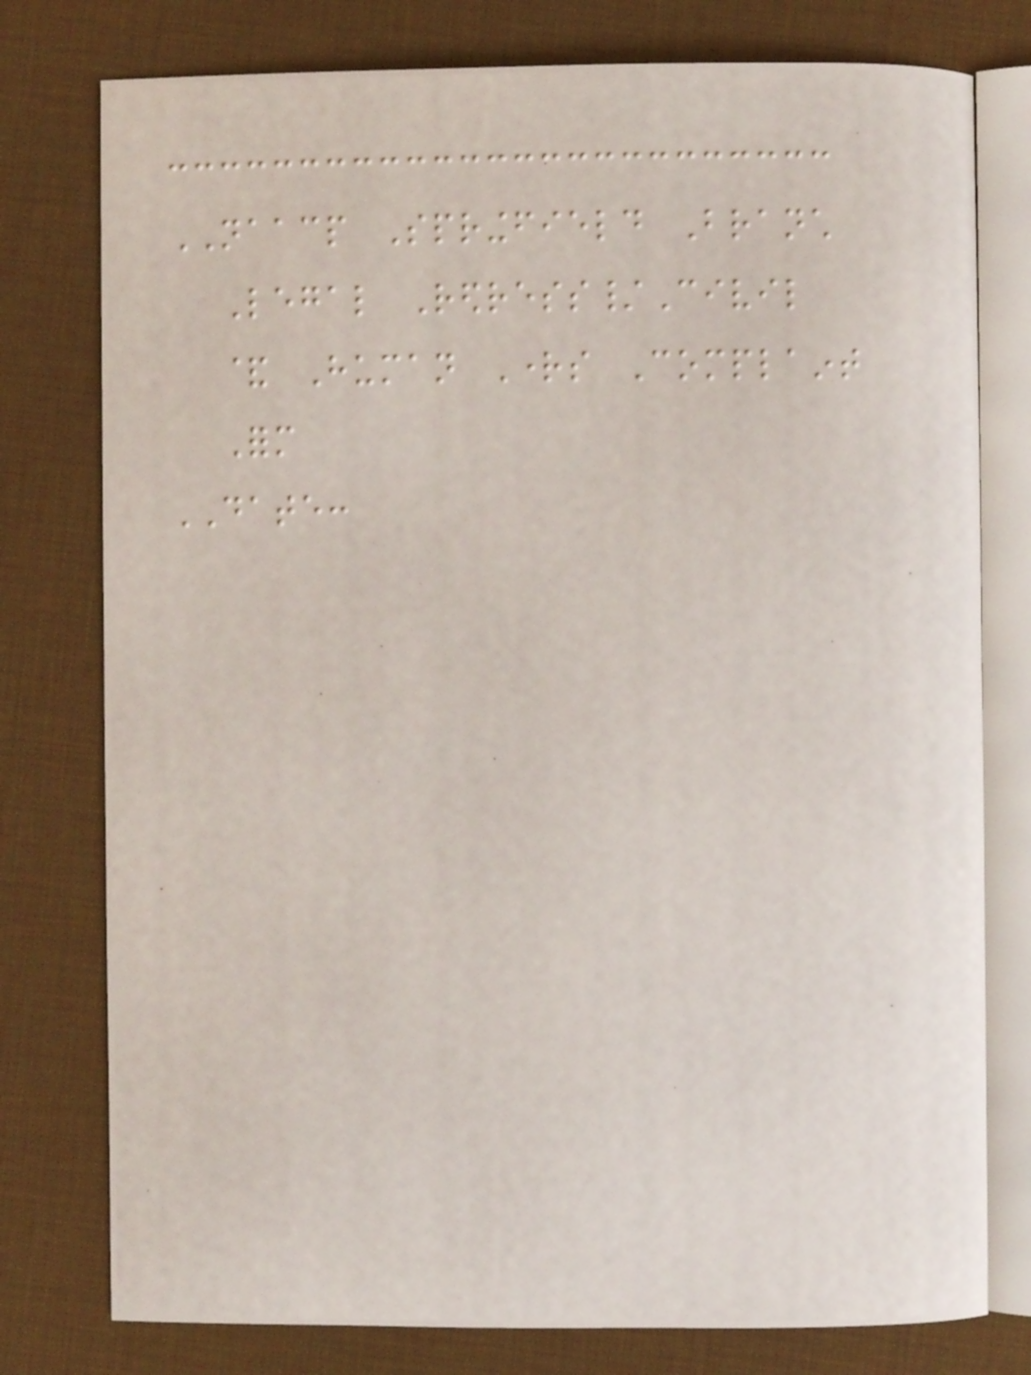NAACP Springfield Branch
Legal Redress/Civil
& Human Rights Complaint
Form
DATE:
